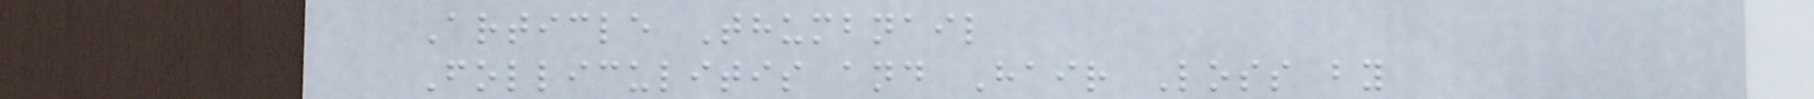Article Thumbnail
Folliculitis and Hair Loss by
